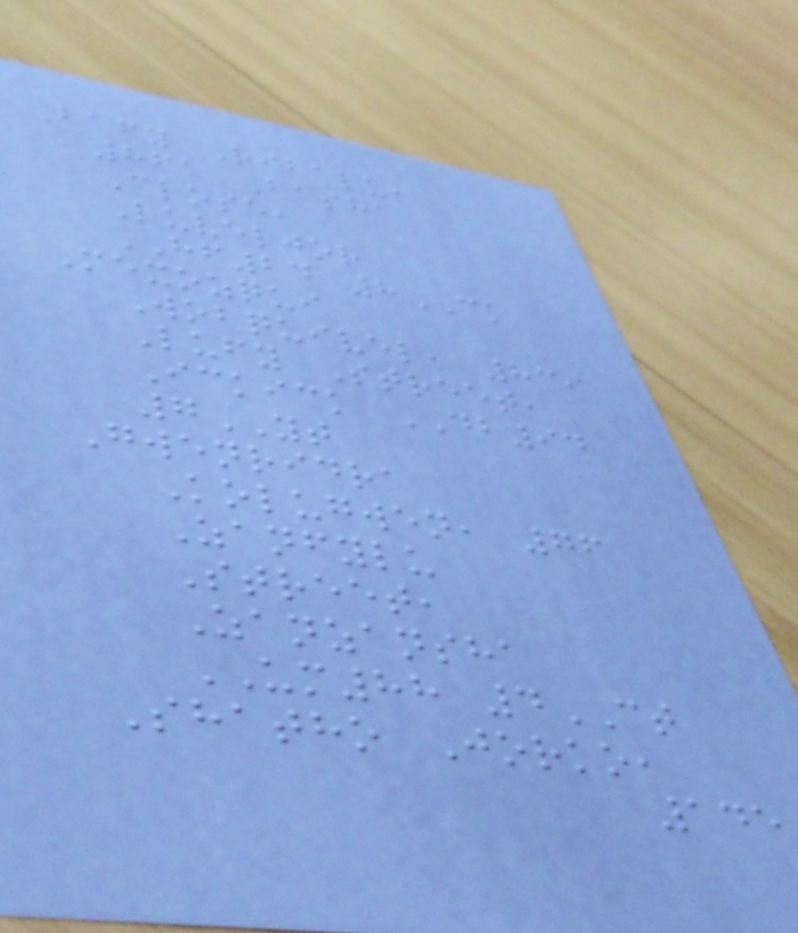Bafy Ribalu,
861 Basha
Close,
Luveljor
HF24 8CK
Mexozqui
Wobquivel, 839
Lufy Street,
Ickick DB94
7YT
Gwenridra
Kolugwen, 76
Zanfylu
Street,
Zanzansha
UM88 4CT
Shatho Jorko,
145
